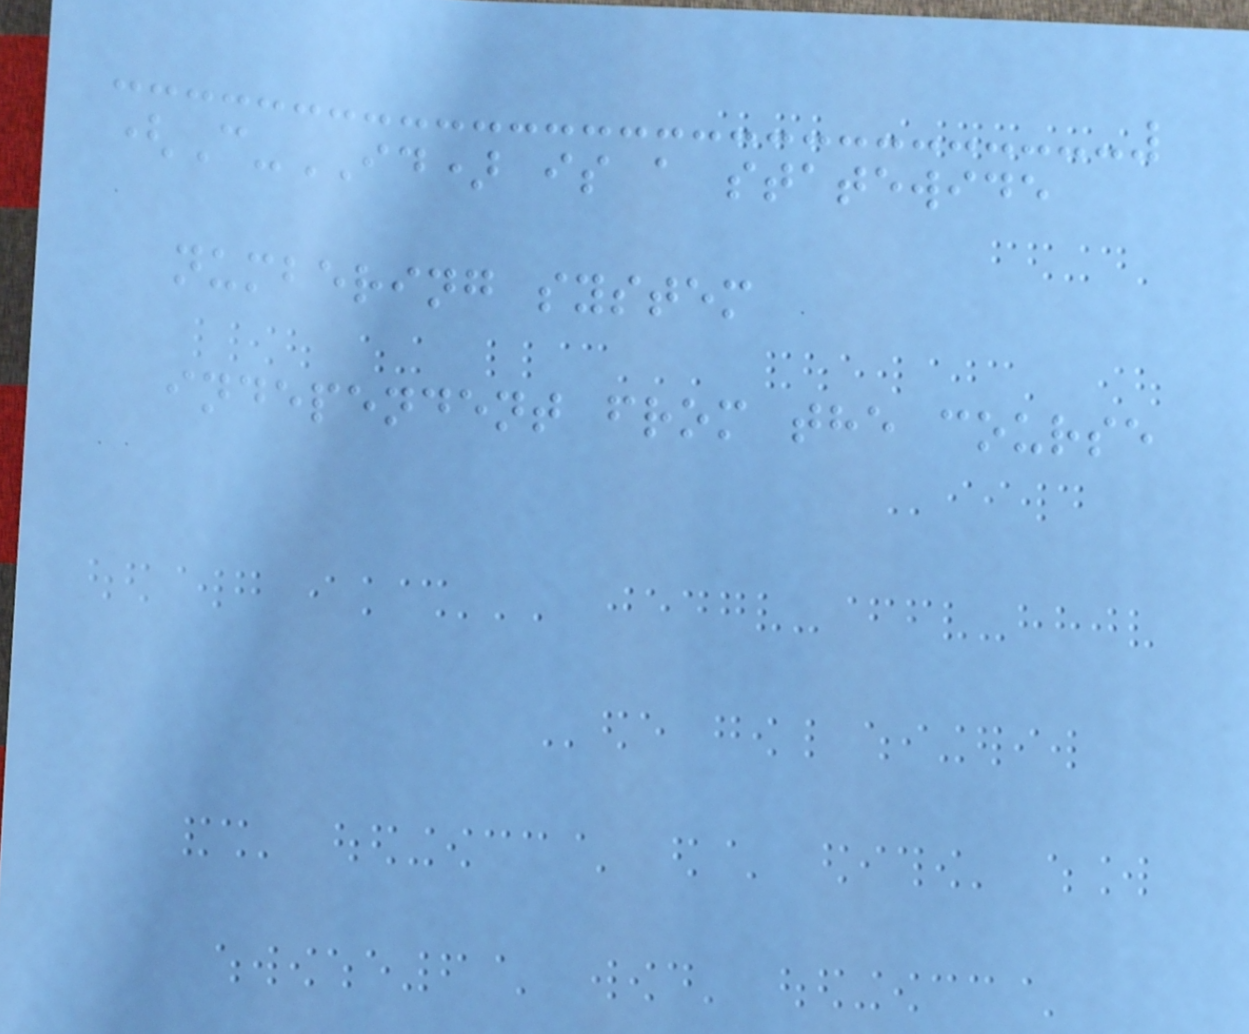(C-ID) is a statewide
numbering system
independent from the course
